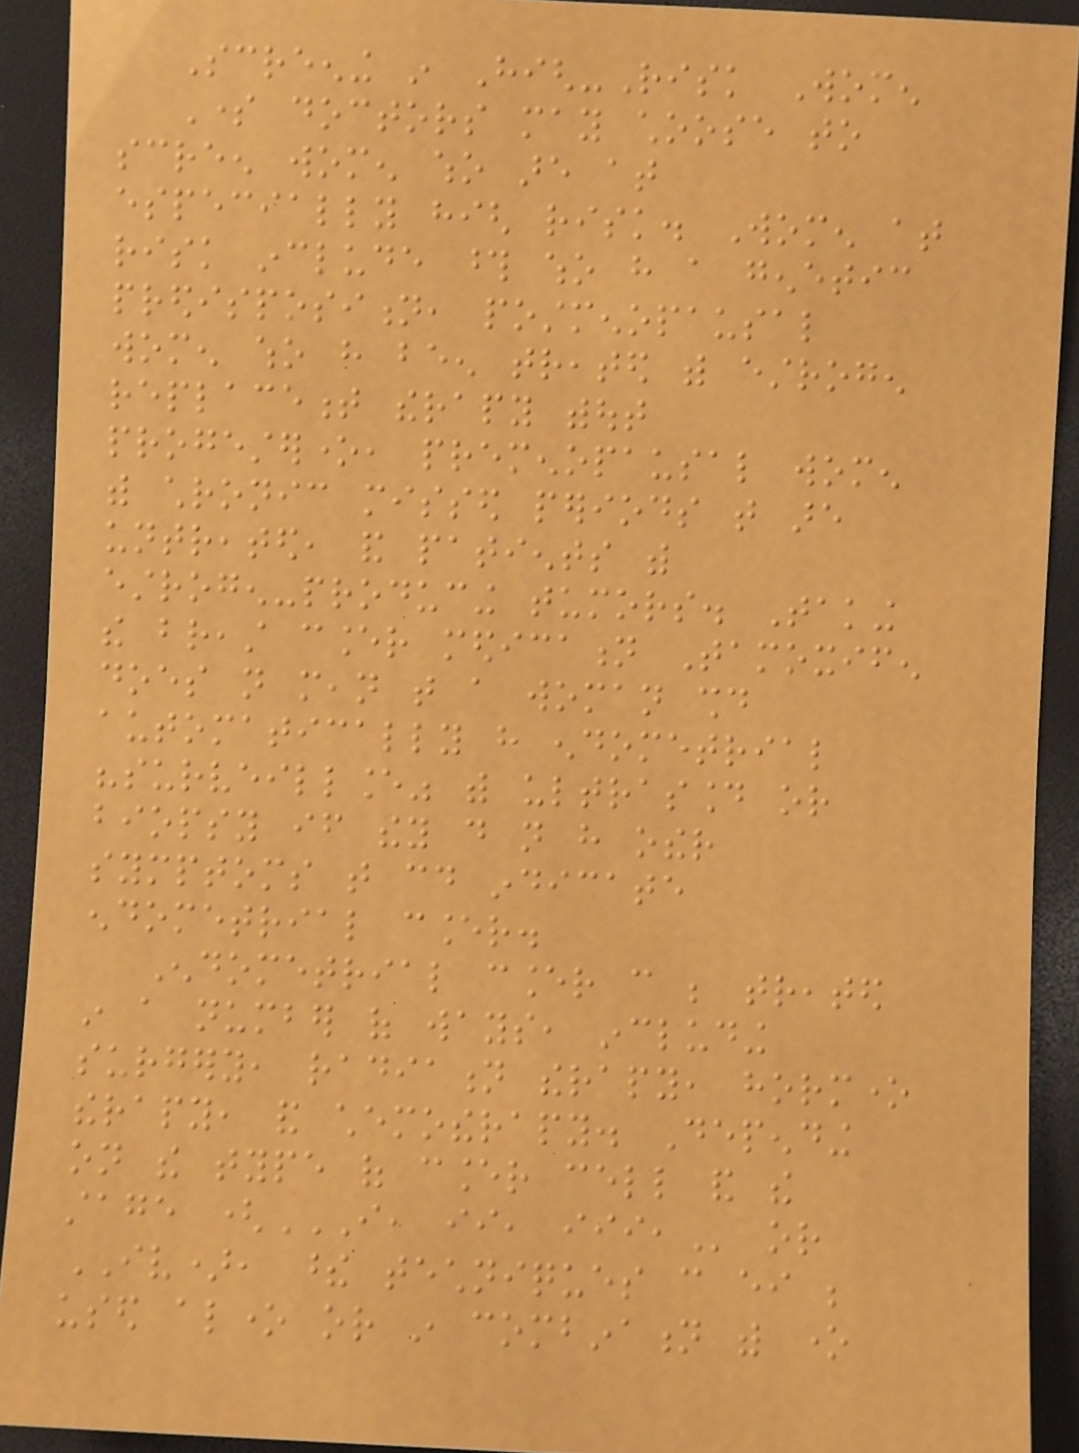Screening in High-Risk Women
Some doctors may choose to
screen women who are at
especially high risk. Women at
risk include those who have a genetic
predisposition, postmenopausal
women who have been treated with estrogen
replacement therapy without
progesterone, premenopausal women
with chronic missed periods that are
untreated, and patients with
estrogen-producing tumors. Taking
the breast cancer medication Tamoxifen
does not mean that a woman should
automatically have endometrial
"surveillance" with ultrasound or
biopsy if they do not have other
symptoms that could indicate
endometrial cancer.
Endometrial cancer can be treated
in a number of ways, including
surgery, radiation therapy, hormone
therapy, and chemotherapy. Depending
on the type of cancer cell and the
stage (I, II, III, or
IV), these techniques can either be
used alone or in combination with one
